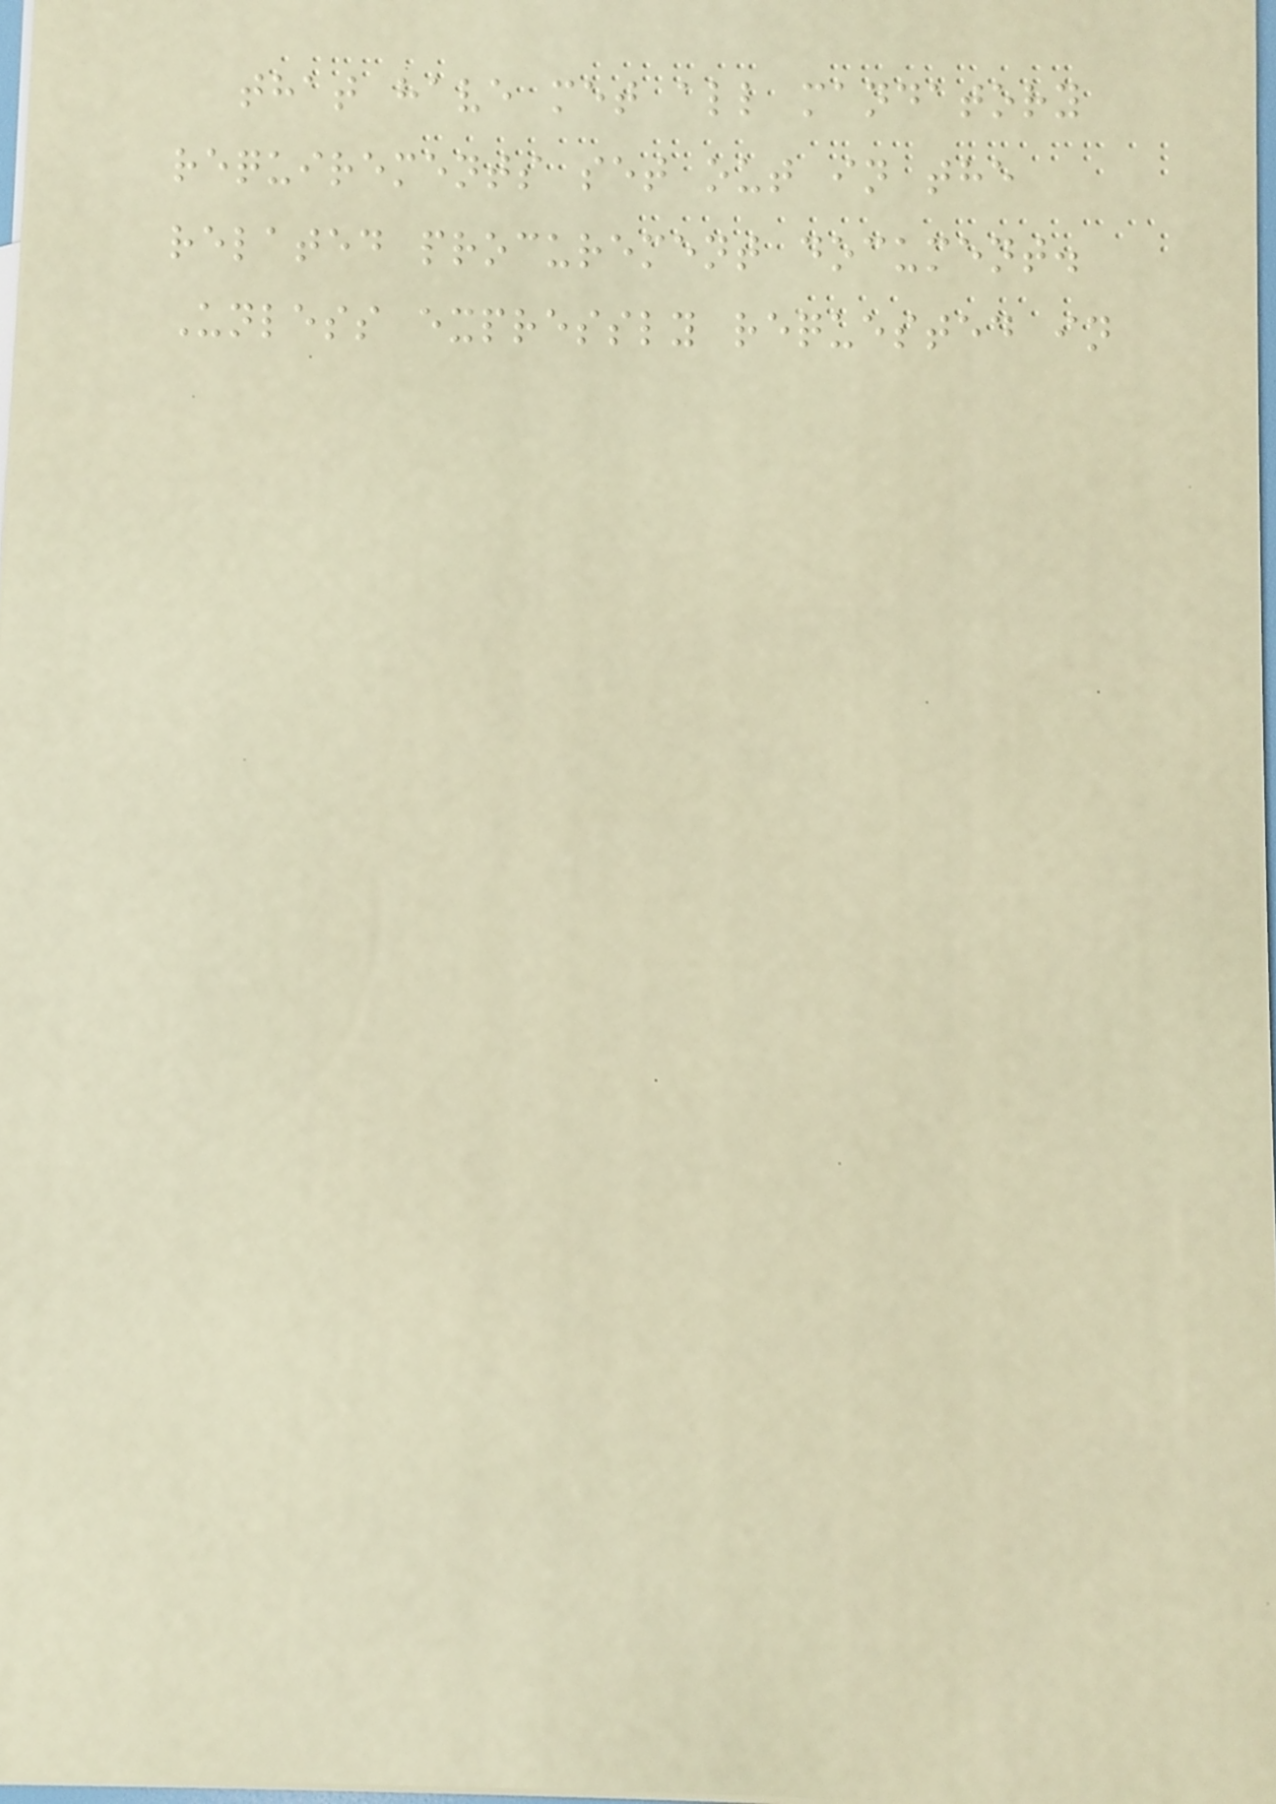that have met all mandatory
requirements set out in the
related procurement document.
Unless expressly requested in
